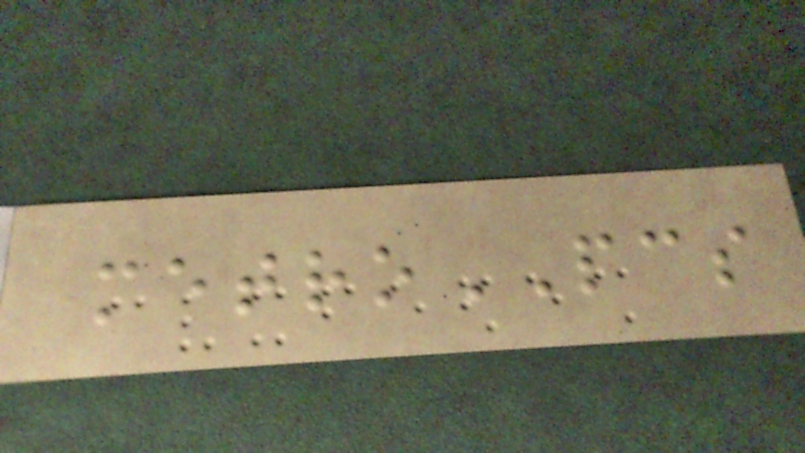metroPCS
